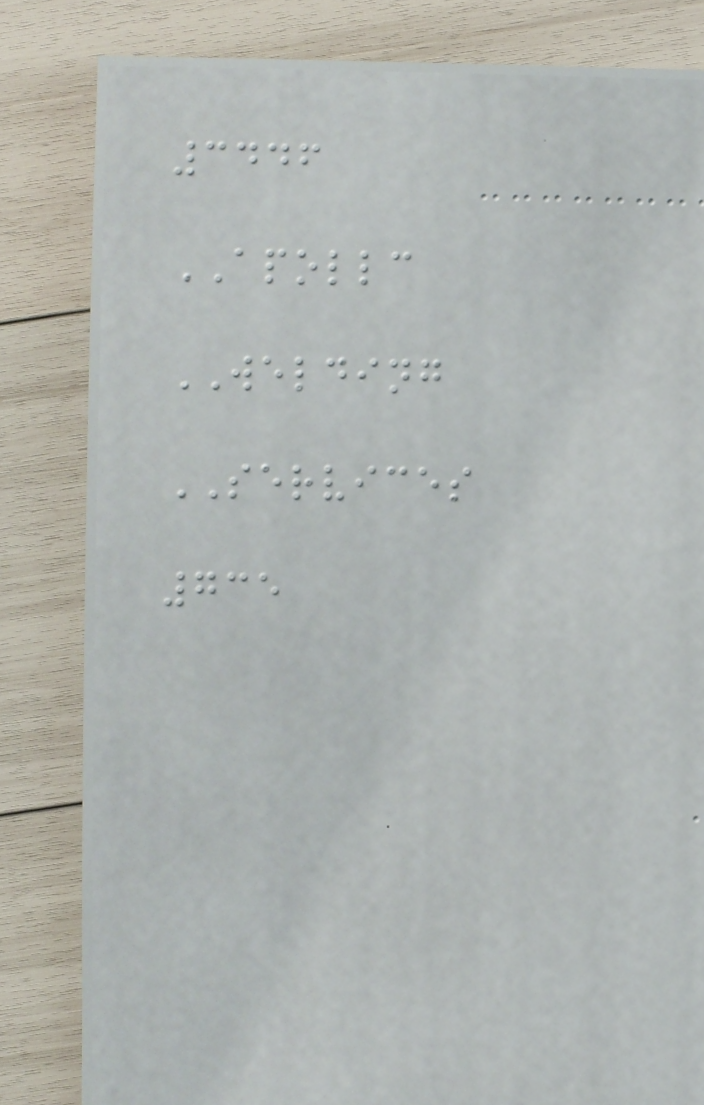3446
APOLLC
WELDING
SERVICES
735
